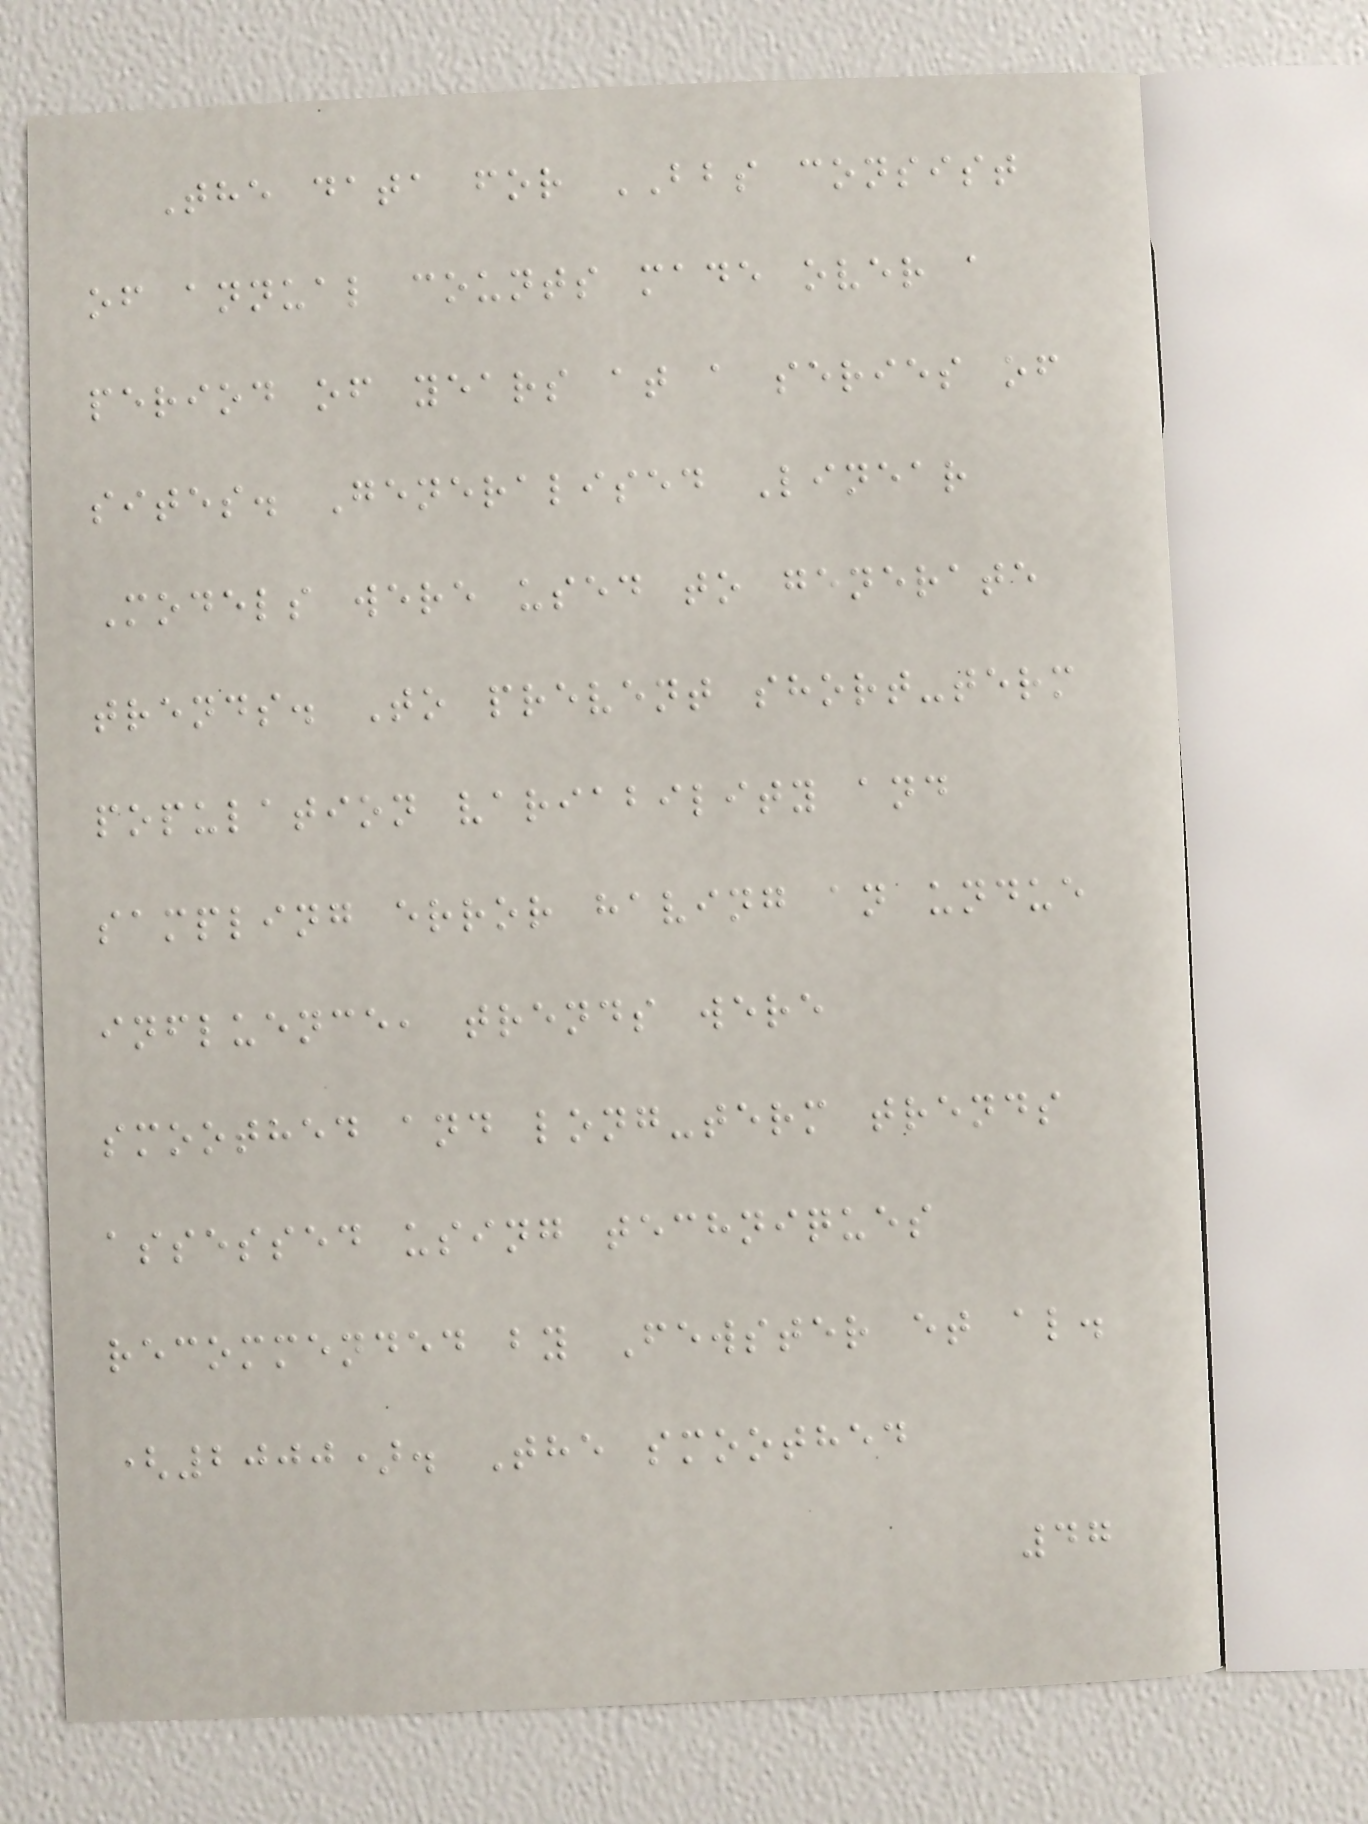The data for BBS consist
of annual counts made over a
period of years at a series of
sites. Generalised Linear
Models were used to generate
trends. To prevent short-term
population variability and
sampling error having an undue
influence, trends were
smoothed and long-term trends
assessed using techniques
recommended by Fewster et al.
(2000). The smoothed
47
